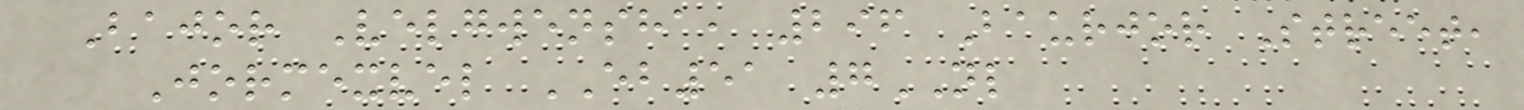Bajor Velgwensha, 296 Baurjor Street,
Jormexvel EB51 7NL
